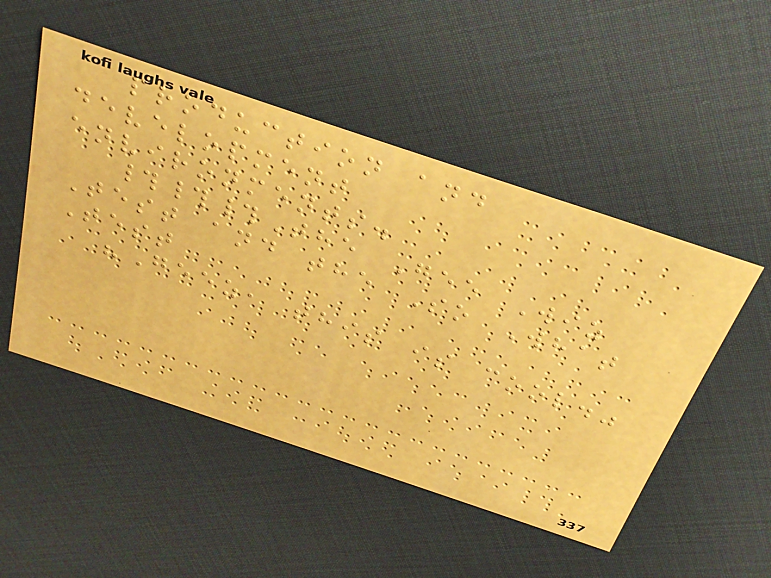production and
development
environments.
###The Gee Wiz
Test and the So What
Test
"Geez, this is cool."
